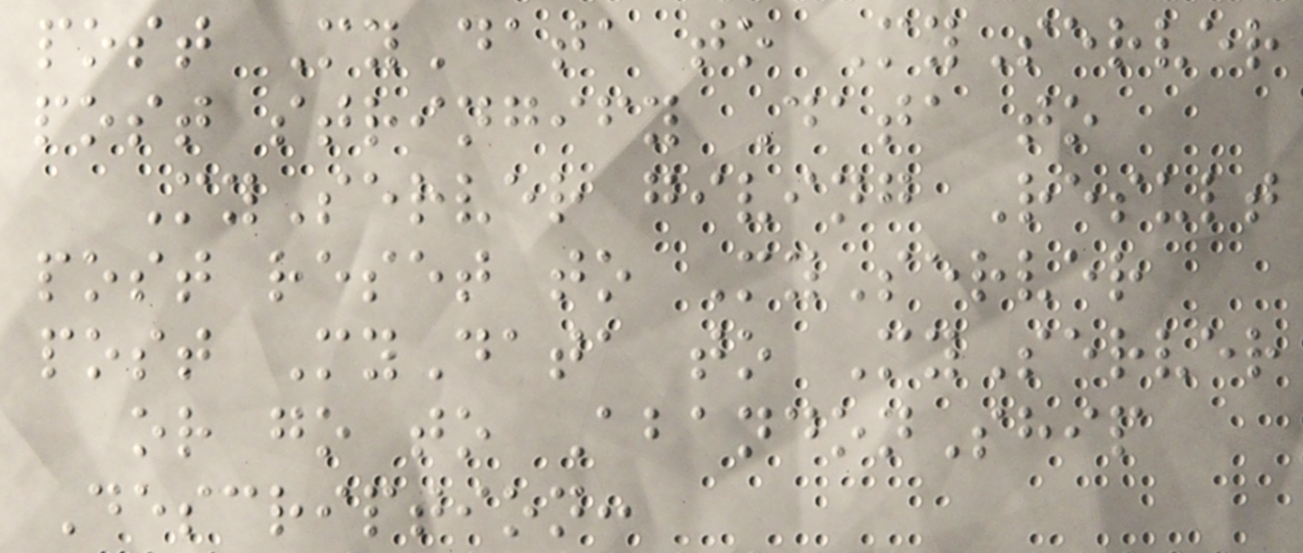post MyData to MyServer
post stringify Data to
MyServer giving Result
post reset to MyServer
post MyData to MyServer
or go to AbandonShip
Description:
